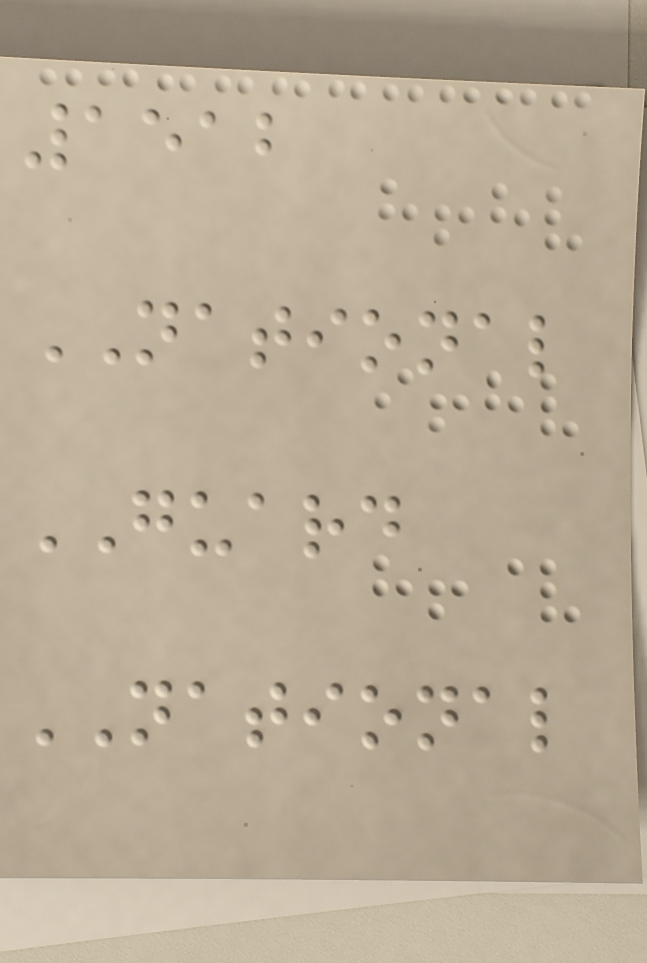1512
NATIONAL
GUARD
NATIONAL
